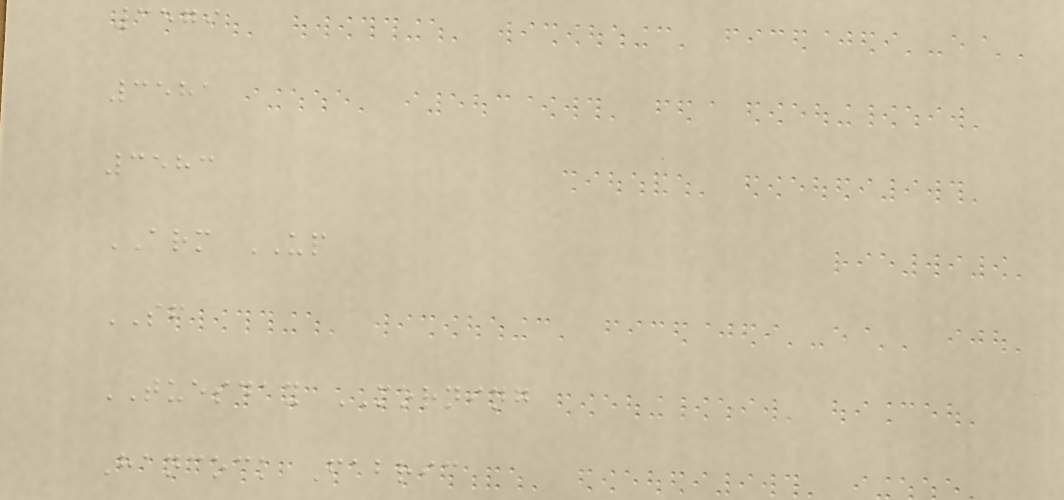3579
3581
3583
ARM UP
SF
TUESDAY MORNING
Hancock Fabric
